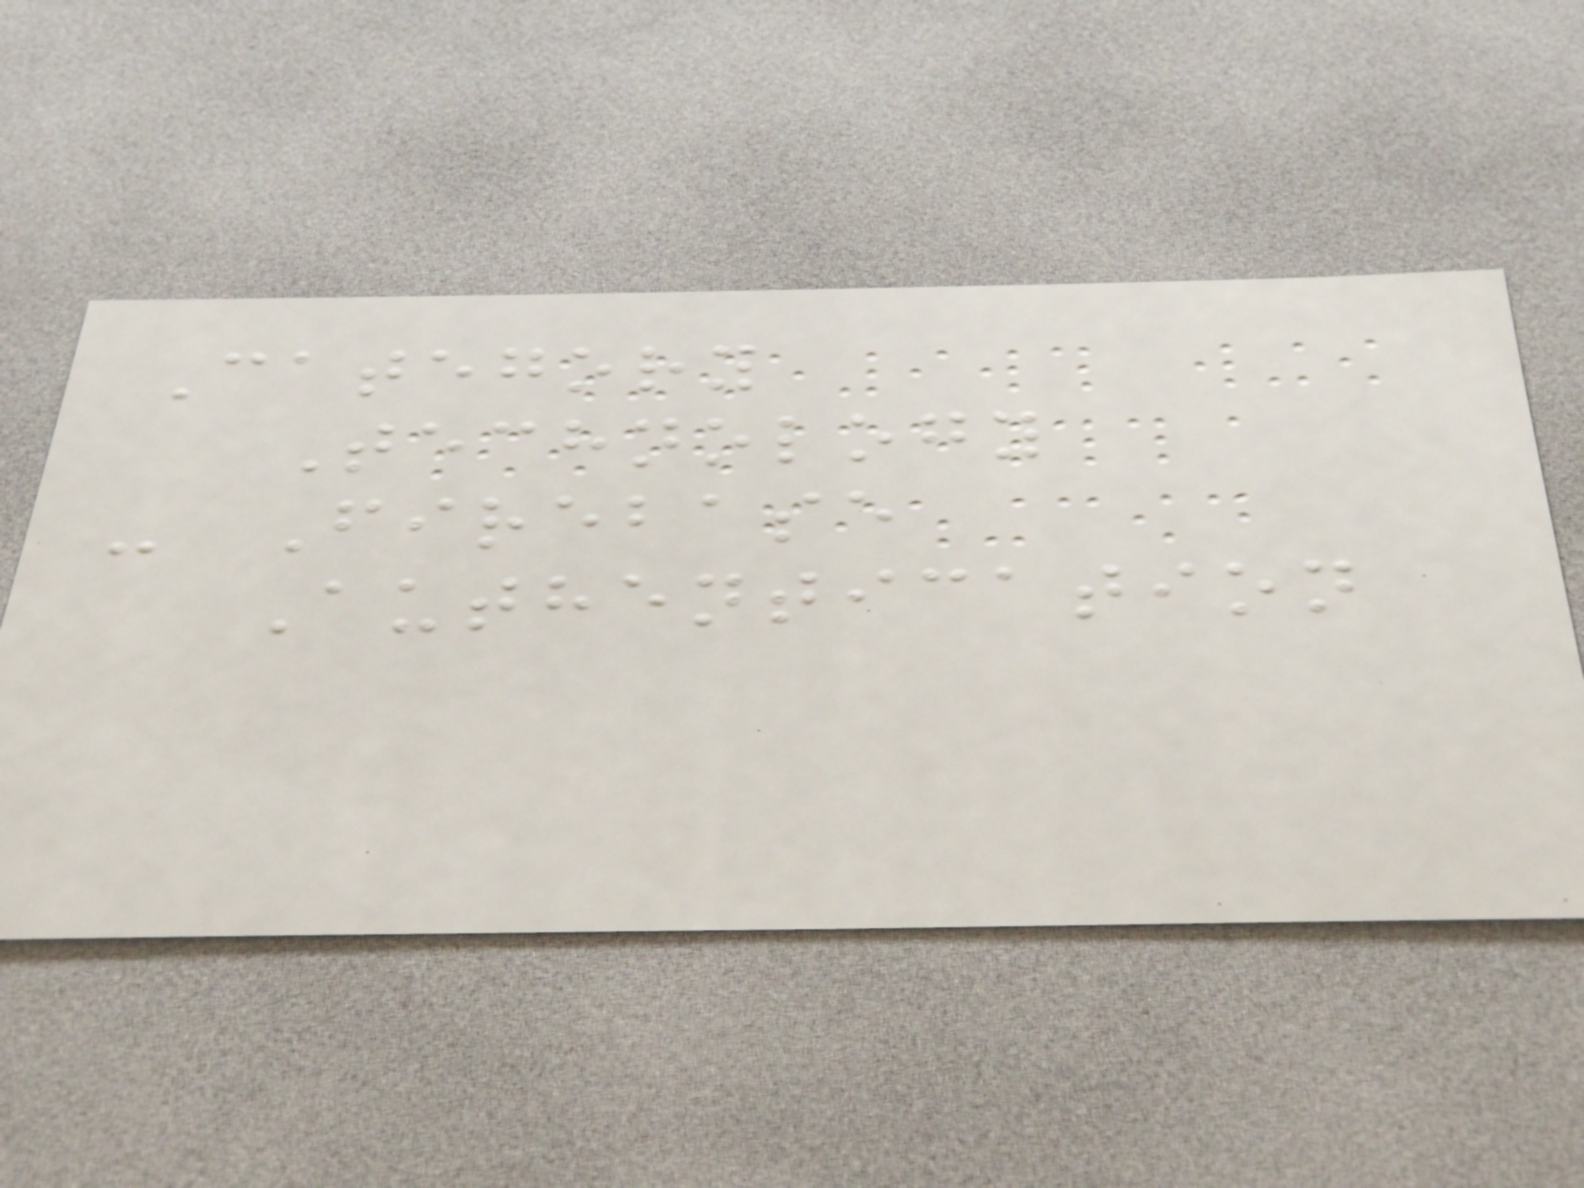Category
Technology
- Firebase
Authentication
